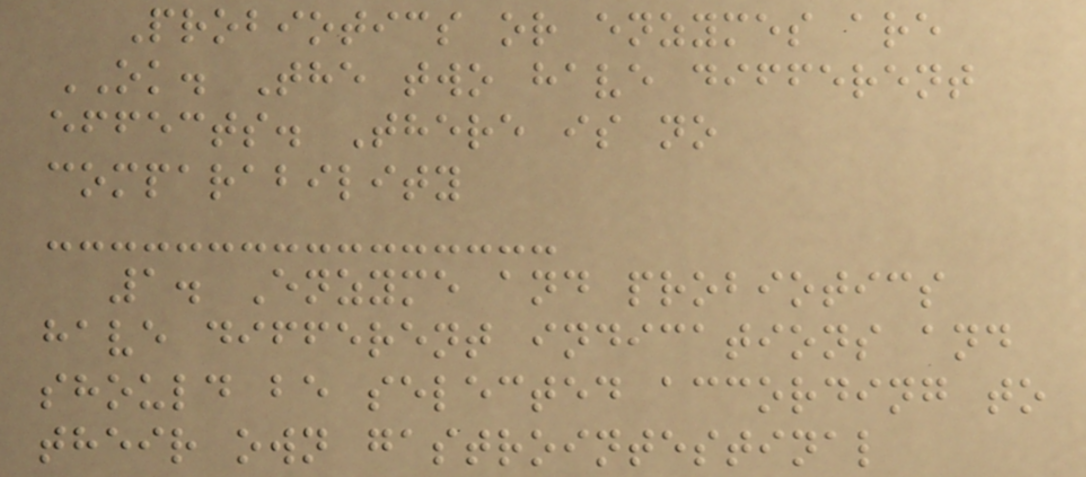Probiotics or enzymes are
OK. The two have different
effects. There is no
comparability
1. Enzyme and probiotics
have different indications and
should be selected according to
their own gastrointestinal
